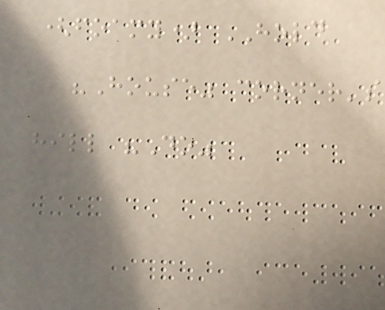(foamy) HOLD
"House" corner's
hill "Do"
